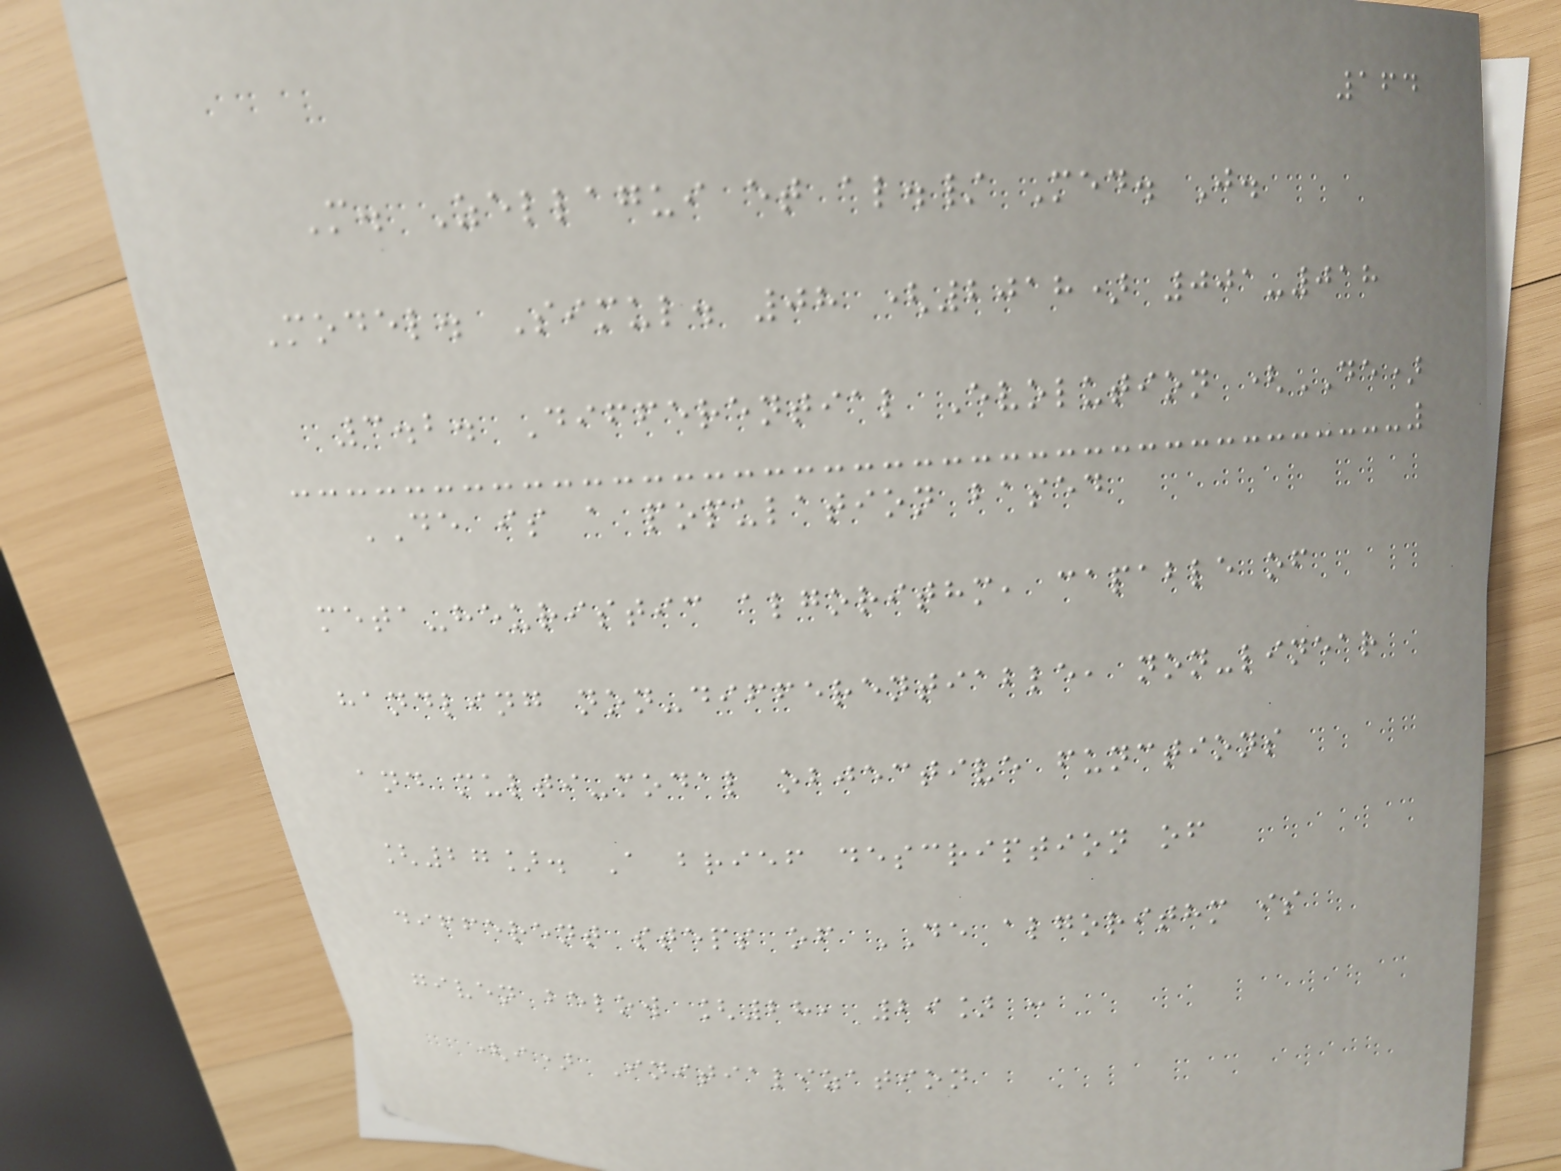164
M. Zellagui et al./ Med. J.
Model. Simul. 08 (2018) 001-018
3.2. Differential Evolution (DE)
DE is a population based
meta-heuristic algorithm, capable of
handling non-differentiable, non-linear
and multi-modal objective functions
[27]. A brief description of
different steps of DE algorithm is
given below [28, 29] :
(i) Initialization
